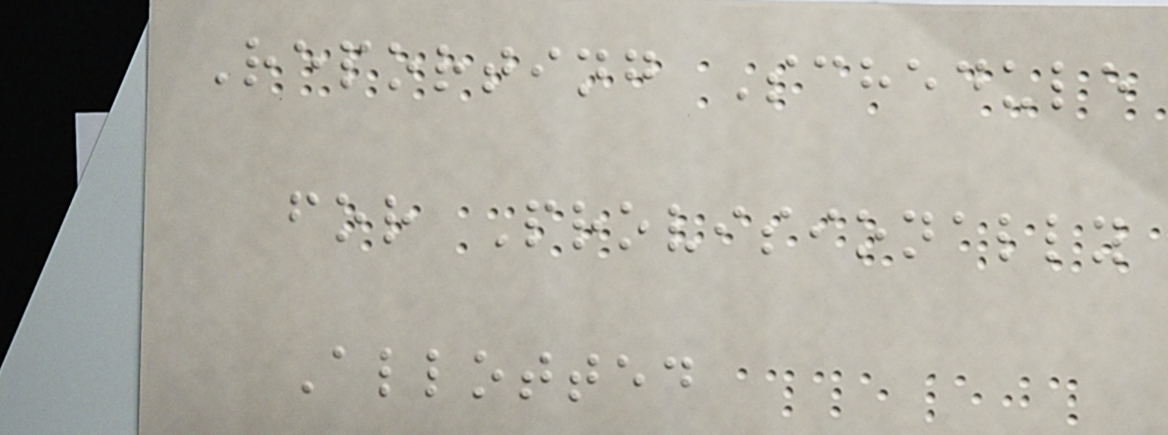Reporting Schedule
for Provisionally
Allotted
